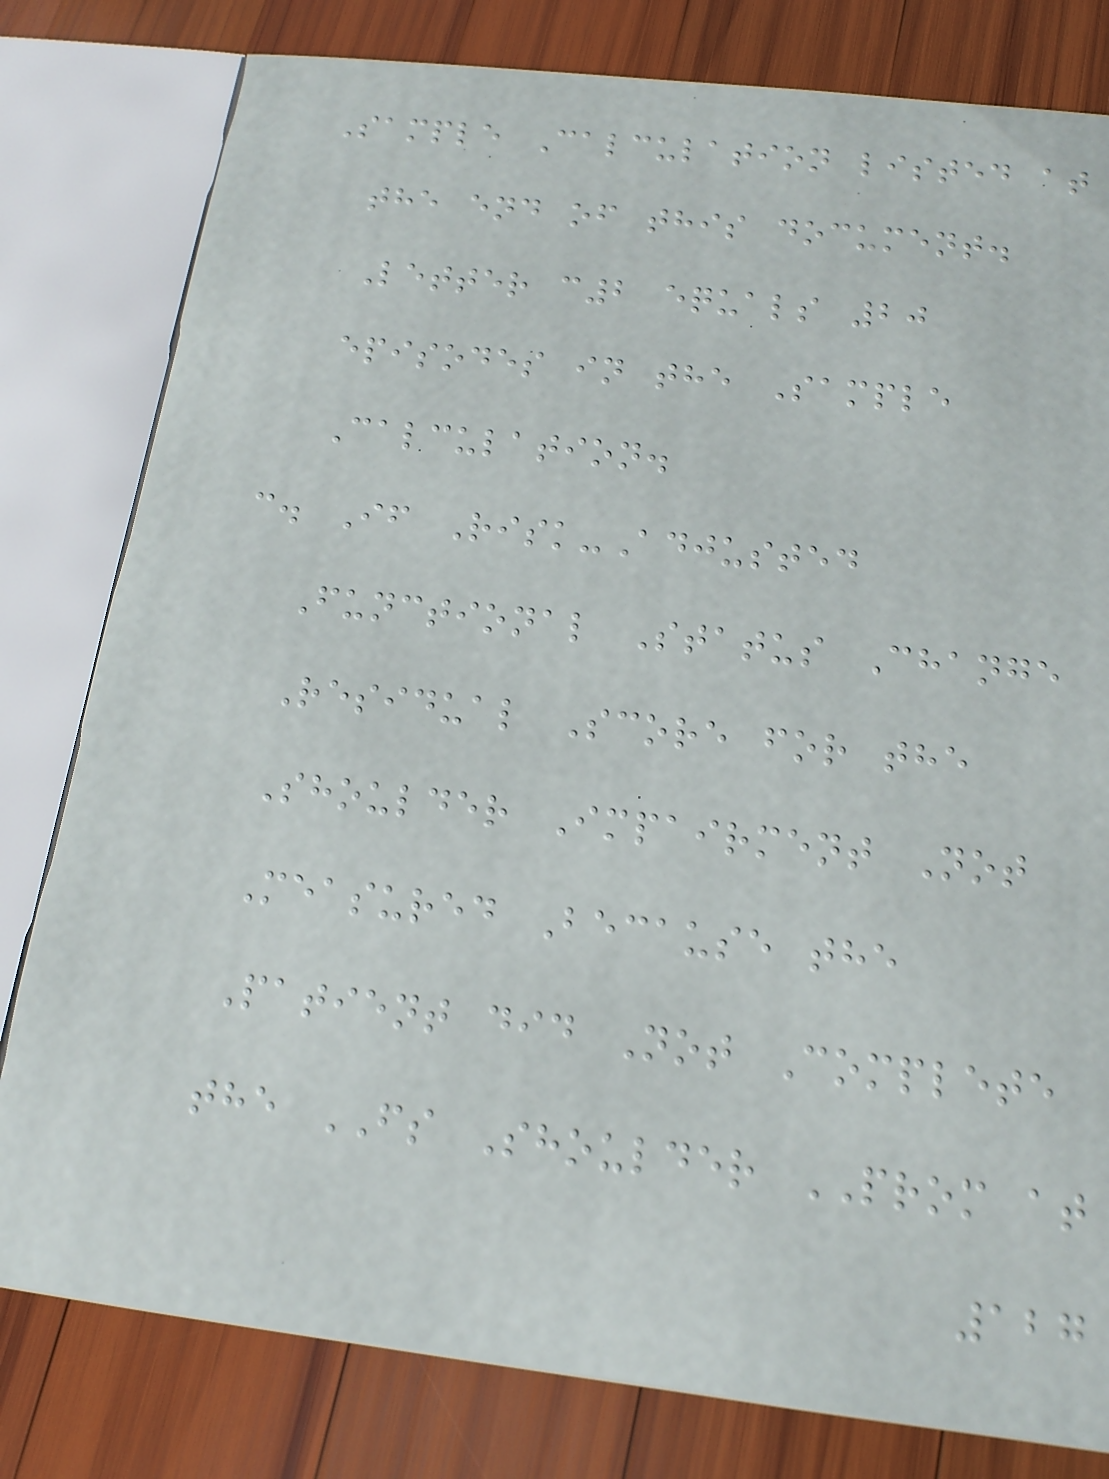Sample Calculation listed at
the end of this document.
Letter c2 equals 20
episodes in the Sample
Calculation.
c. If Risk-Adjusted
Functional Status Change
Residual Score for the
Shoulder Impairment Not
Measured Because the
Patient did Not Complete
the FS Shoulder PROM at
127
